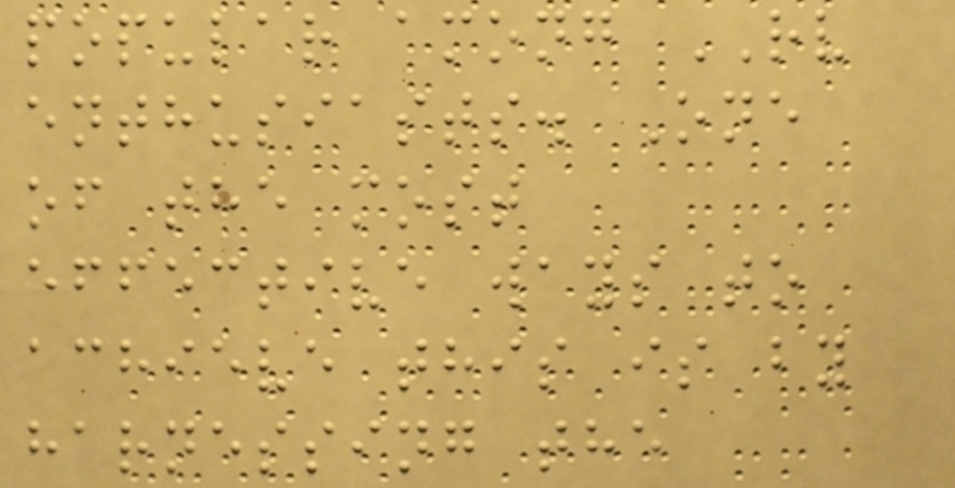popular among RV
enthusiasts. One
of the most
effective ways to
achieve this is by
harnessing the
